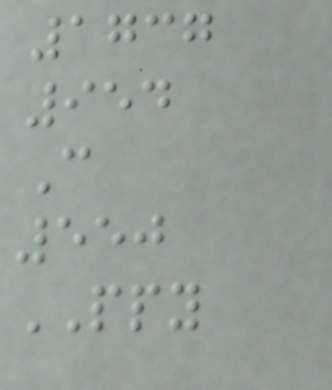1737
954
C
550
PPY
